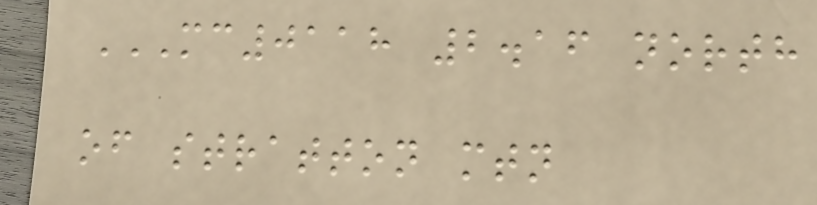MC0118 2.16 NORTH
OF STRATTON MTN
